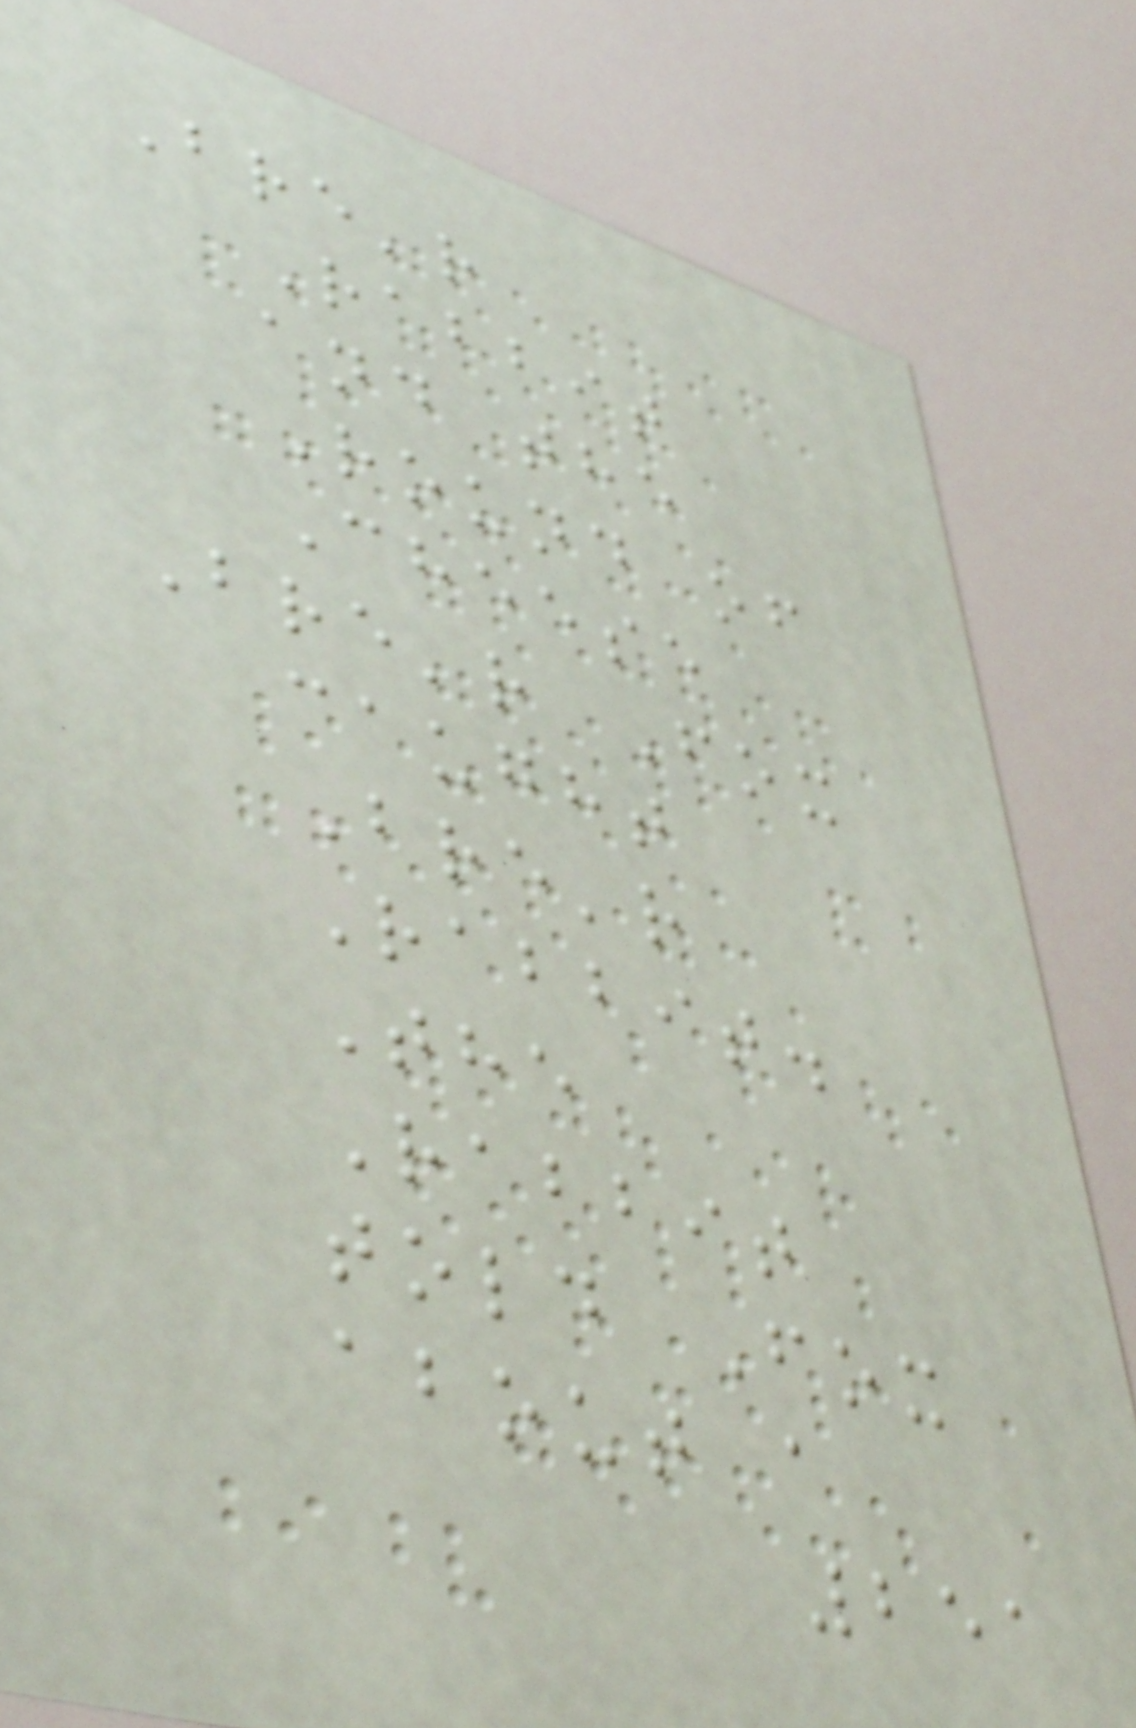Bre'r
Rabbit
and the
Round of
Cheese
Bre'r Fox
caught
Bre'r
Rabbit.
The
Rabbit
told Fox
about a
251
